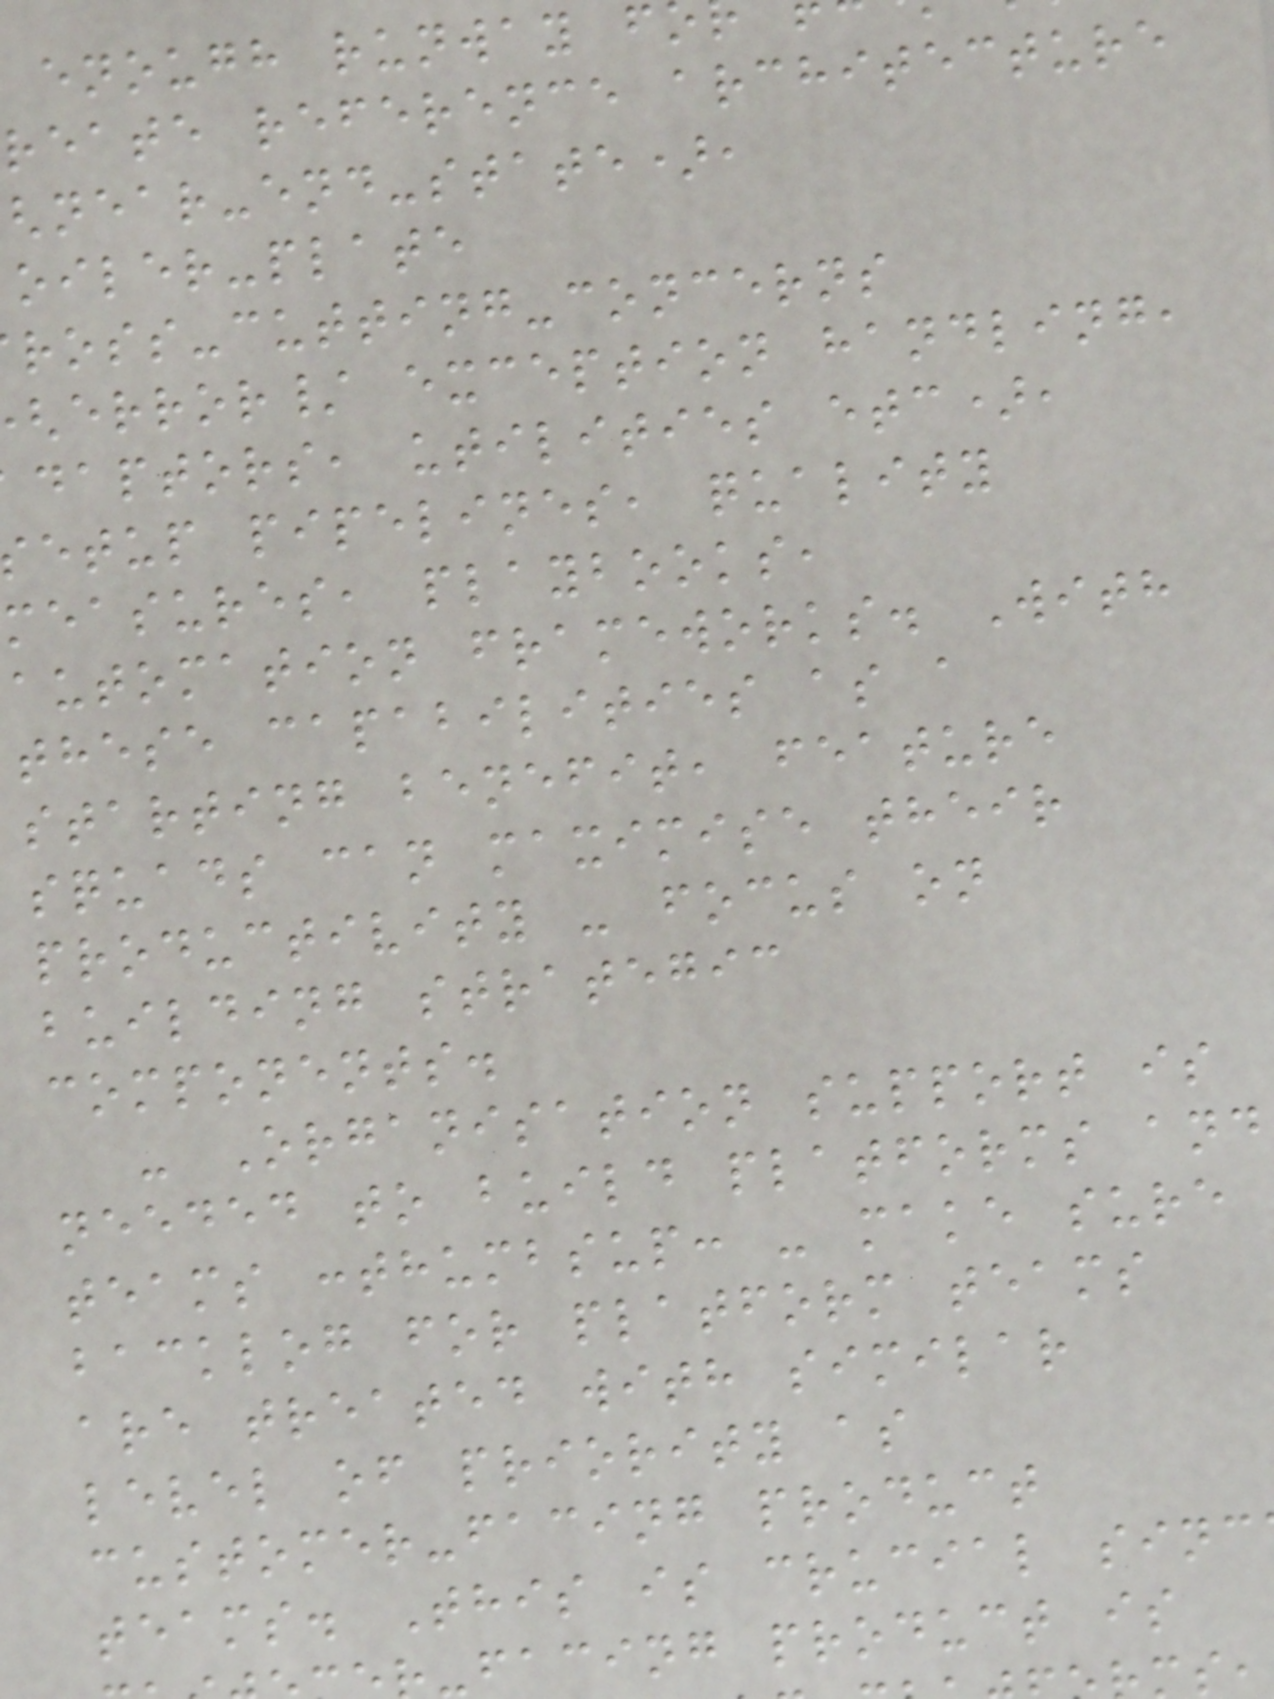enough runway f
reate reference architecture
near-end-state),
oiler-plate
ross-cutting-concerns
error/ exception handling,
daptors, utilities etc),
etup pipelines, quality
measures, playbooks,
automation frameworks. With
these capabilities as a
starting benefit, feature
squads can maximise their
productivity - focus on
building strategic
components.
- Organisation support is
needed to build platforms and
teams :thumbsup: - make sure
backlog for platform teams
are treated with similar
level of priority as
customer-facing product
teams. This is crucial sinc
-facing product is
